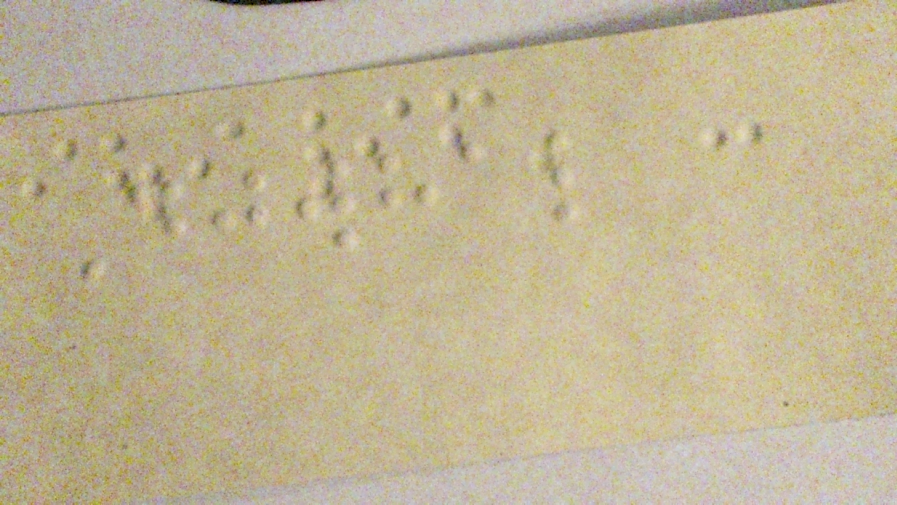Djwhal
